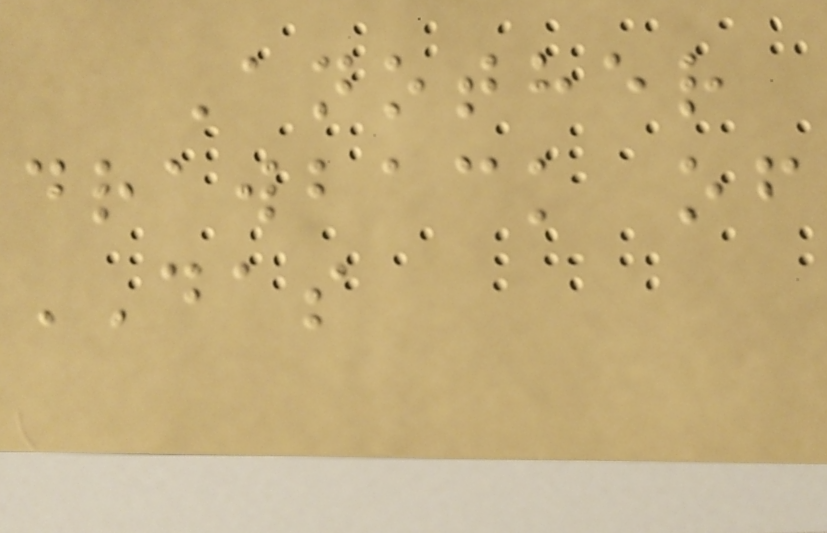Another
drawback of
DAS
